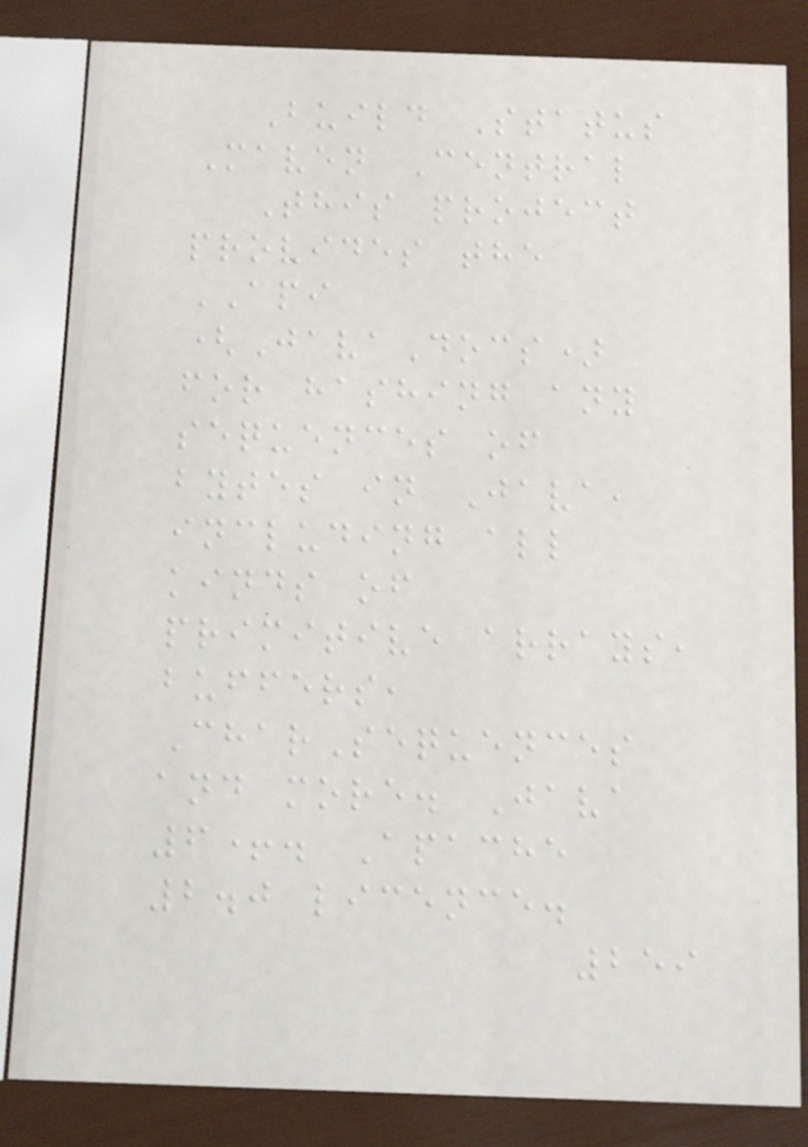Build Status
Maven Central
This project
provides the
API
(JavaDocs)
for hashing any
sequences of
bytes in Java,
including all
kinds of
primitive arrays,
buffers,
CharSequences
and more. Java
6+. Apache
2.0 licence.
259
